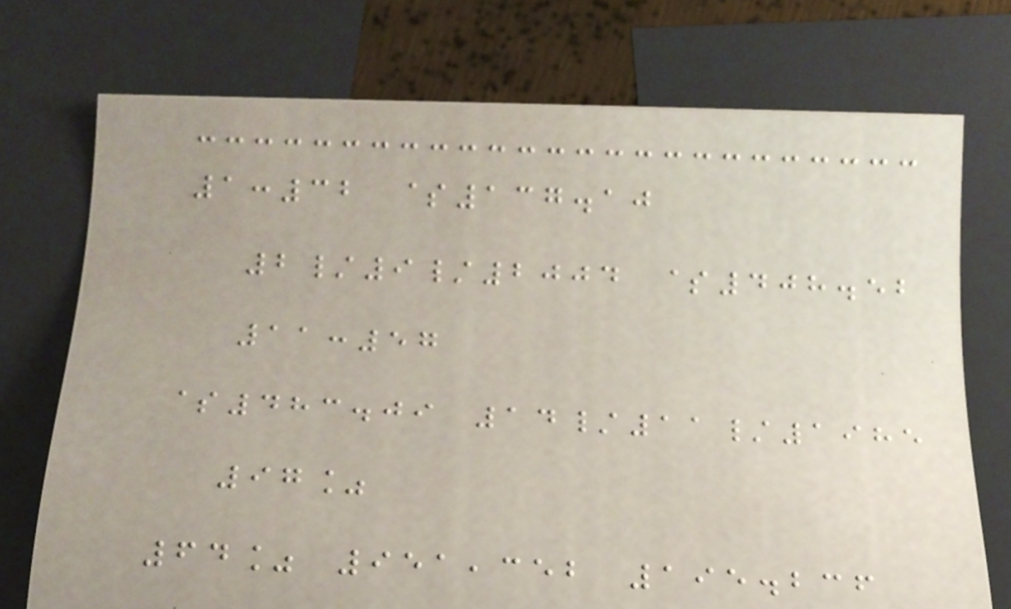1:32 $137.10
2/9/2004 $408.52
11:57
$483.09 14/11/1985
97%
64% 951,352 195.236
